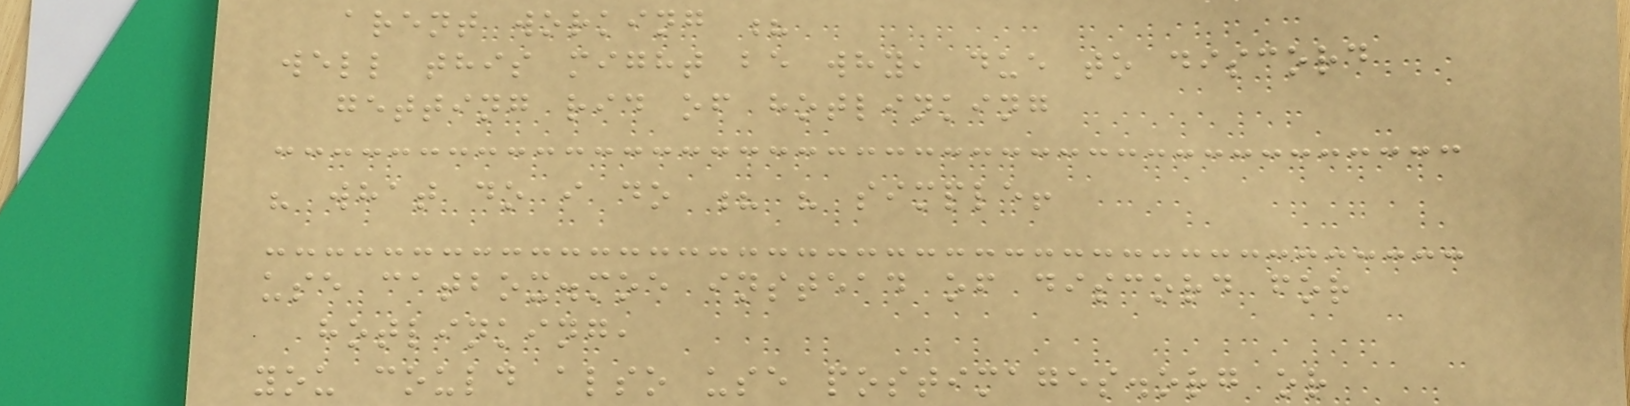arent working ?
well this might be why, due to discord
getting rid of hotlinking
" what do i do ? " simple!
use catbox.moe instead of discord for
hotlinking,
you could also use postimages.org or
